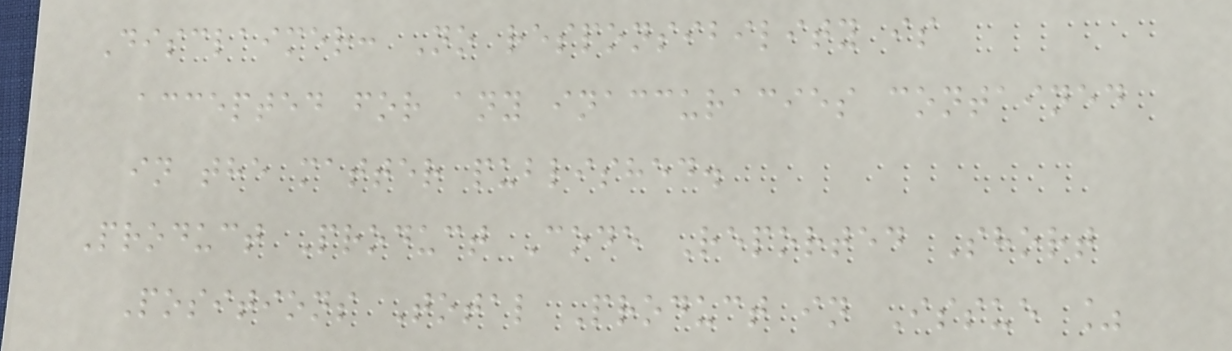Disclaimer: No responsibility is
accepted for any inaccuracies contained
in the matter published.
Product Product Code Reported Short
Positions Total Product in Issue %
